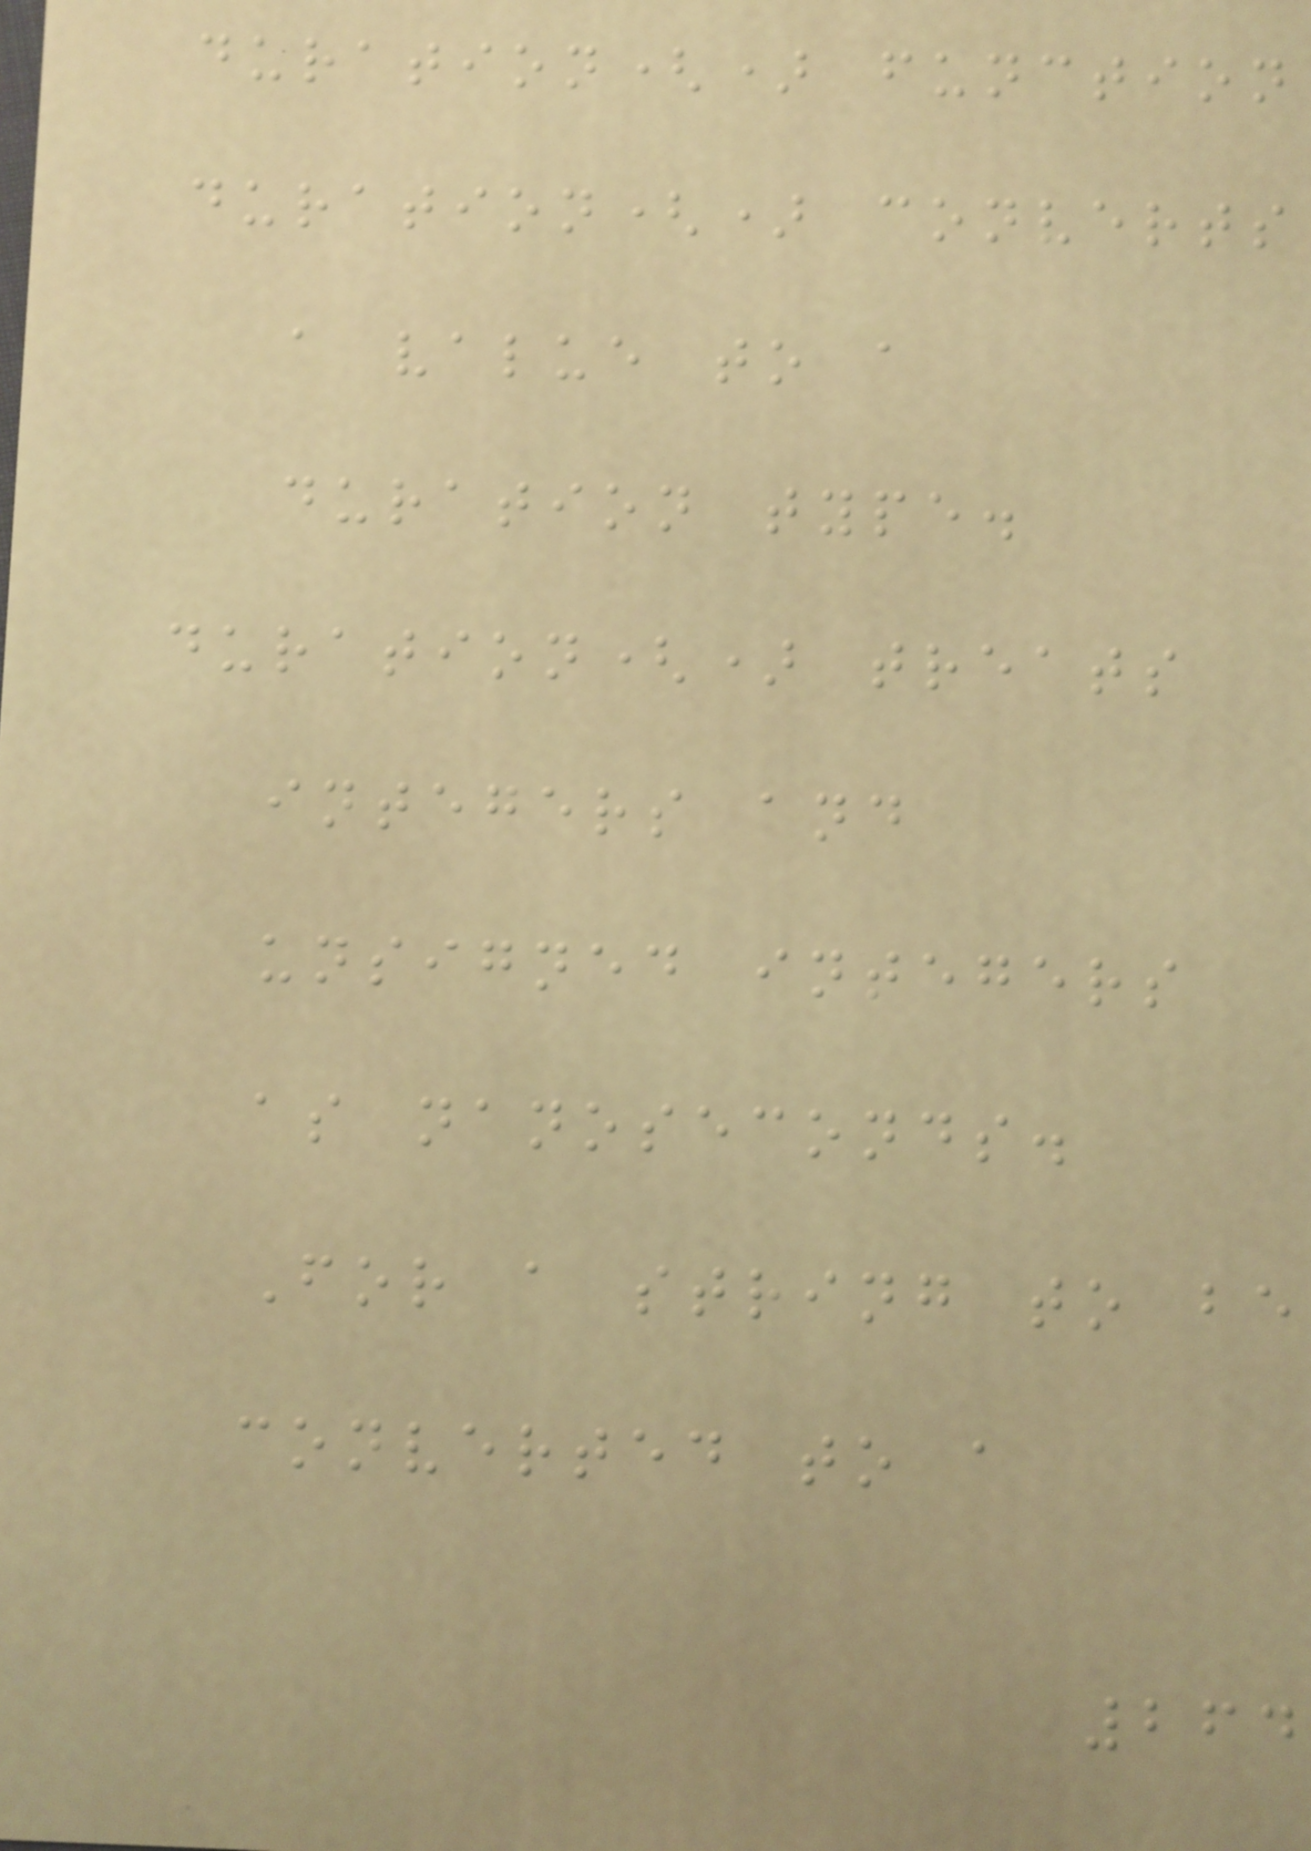duration() function
duration() converts
a value to a
duration type.
duration() treats
integers and
unsigned integers
as nanoseconds.
For a string to be
converted to a
264
